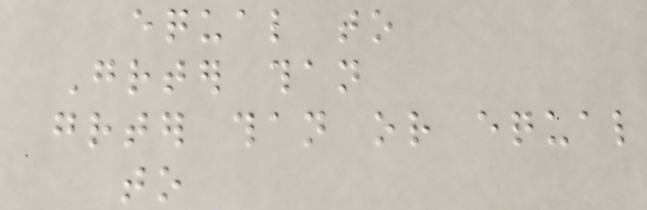equal to
Greater than
greater than or equal
to
